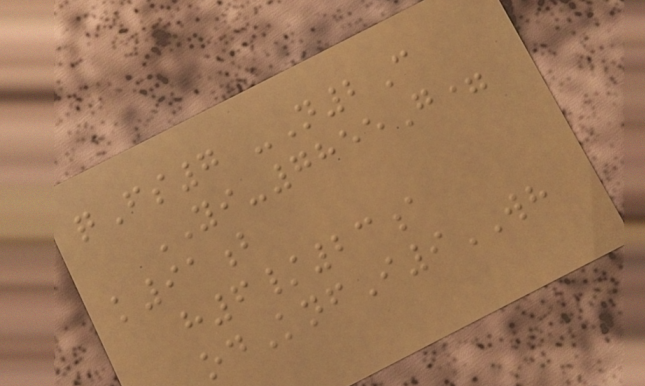qFs7 -N2C
YI-7855G=
k91b
h6/23a
odKnfI9WH
